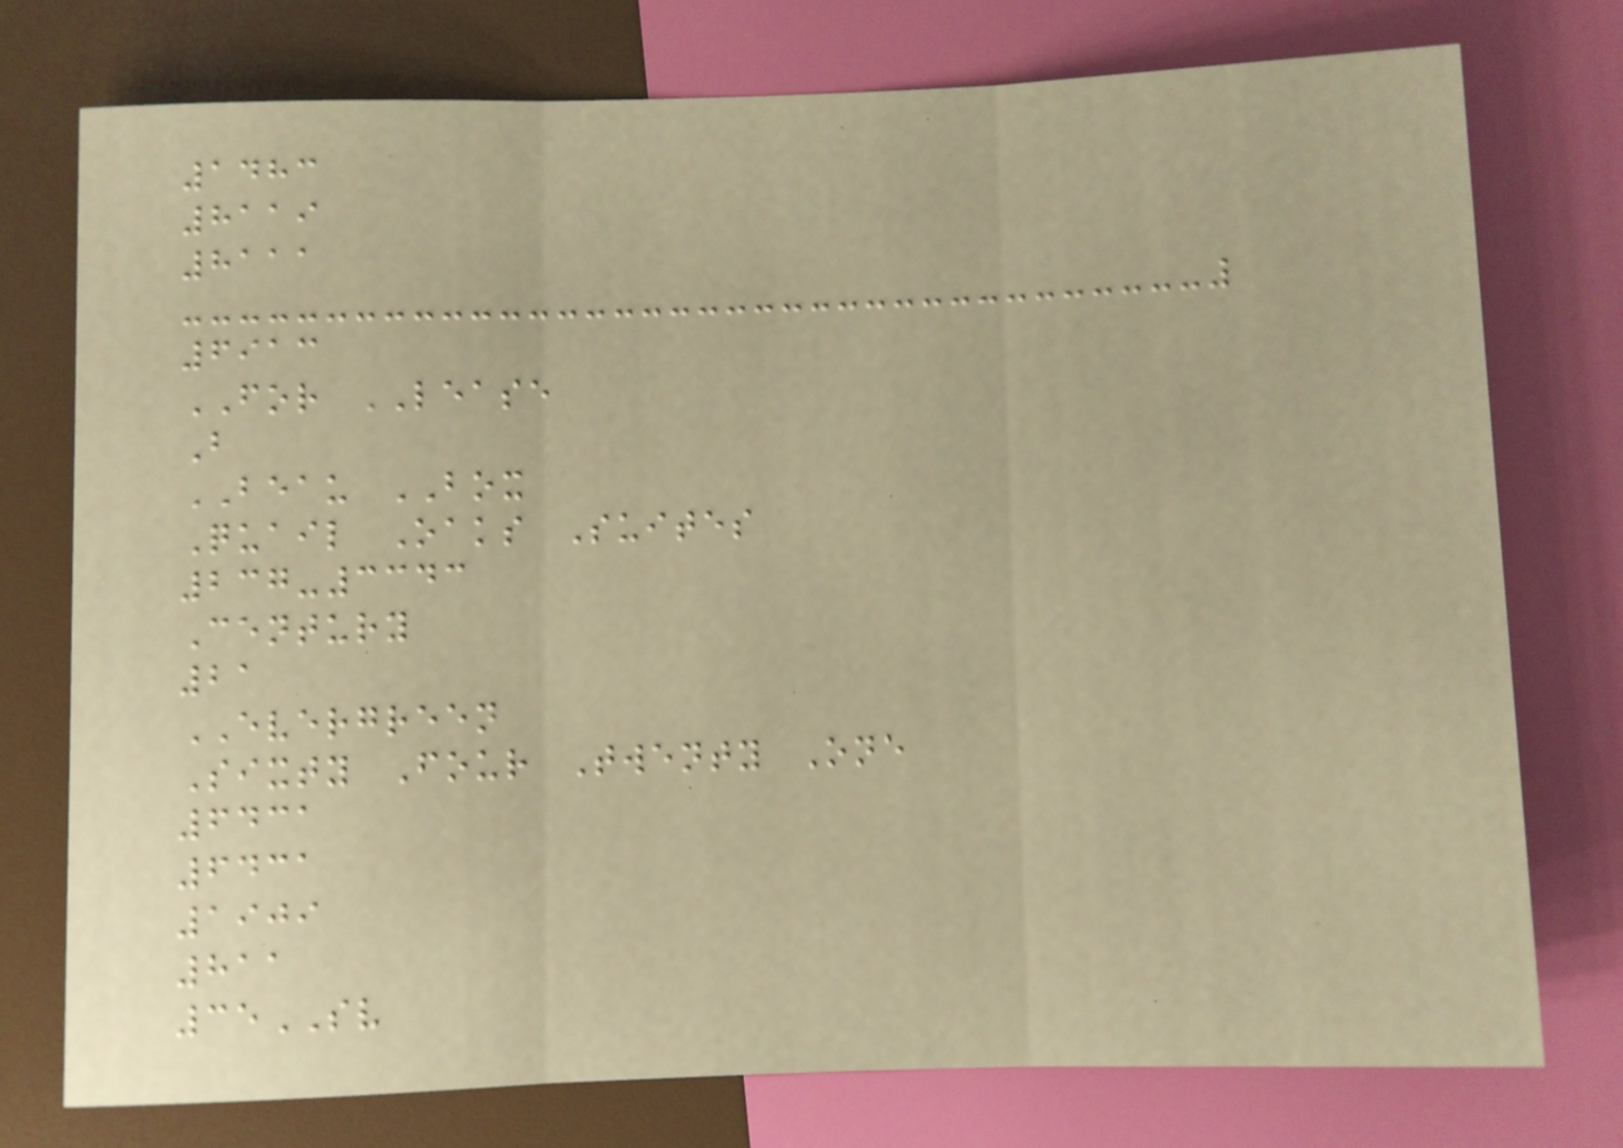1483
8119
8111
6913
FOR LEASE
B
BEAU BOX
Quail Oaks Suites
237-3343
Century
21
EVERGREEN
Sixty Four Twenty One
6431
6431
1909
811
35SV
